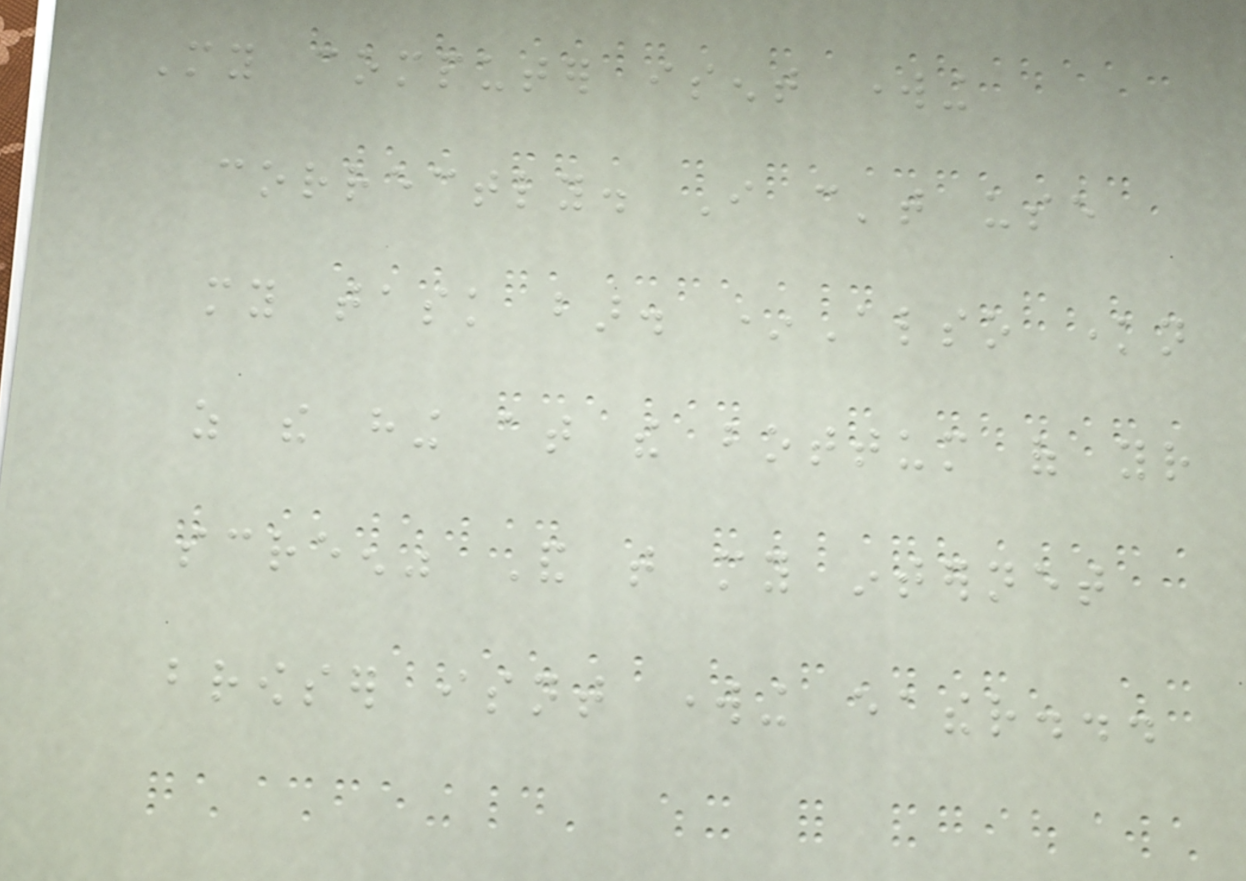My computer isent working
correctly. I can't use
my task bar. *Also known
as the hing at the bottum of your
screen" And that my internet
browser isnt working eather...
